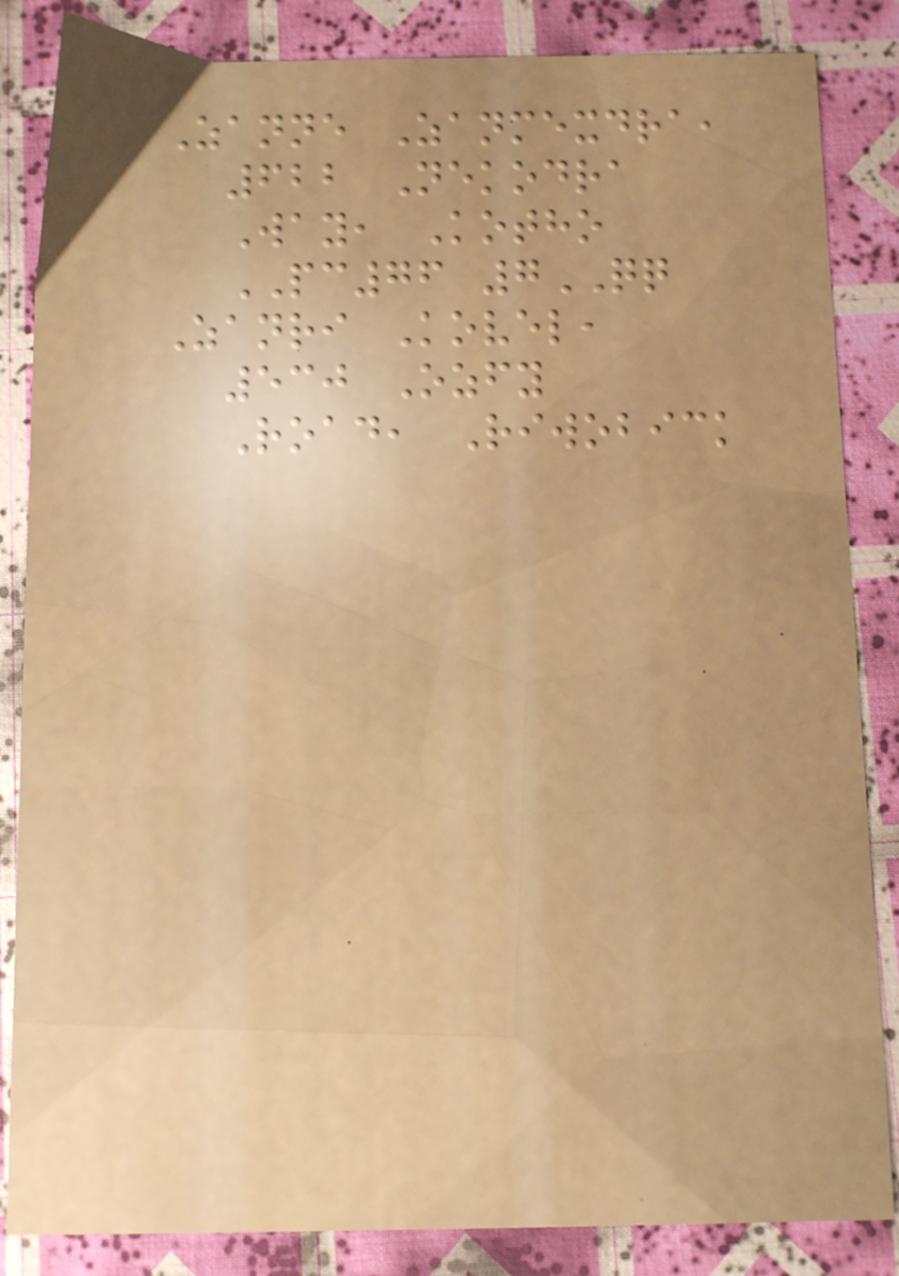Zanne Zanmexdra,
622 Nekodra
Way, Kotho
PC76 7QQ
Zanri Kovel,
530 Ozfy
Road, Riwobick
